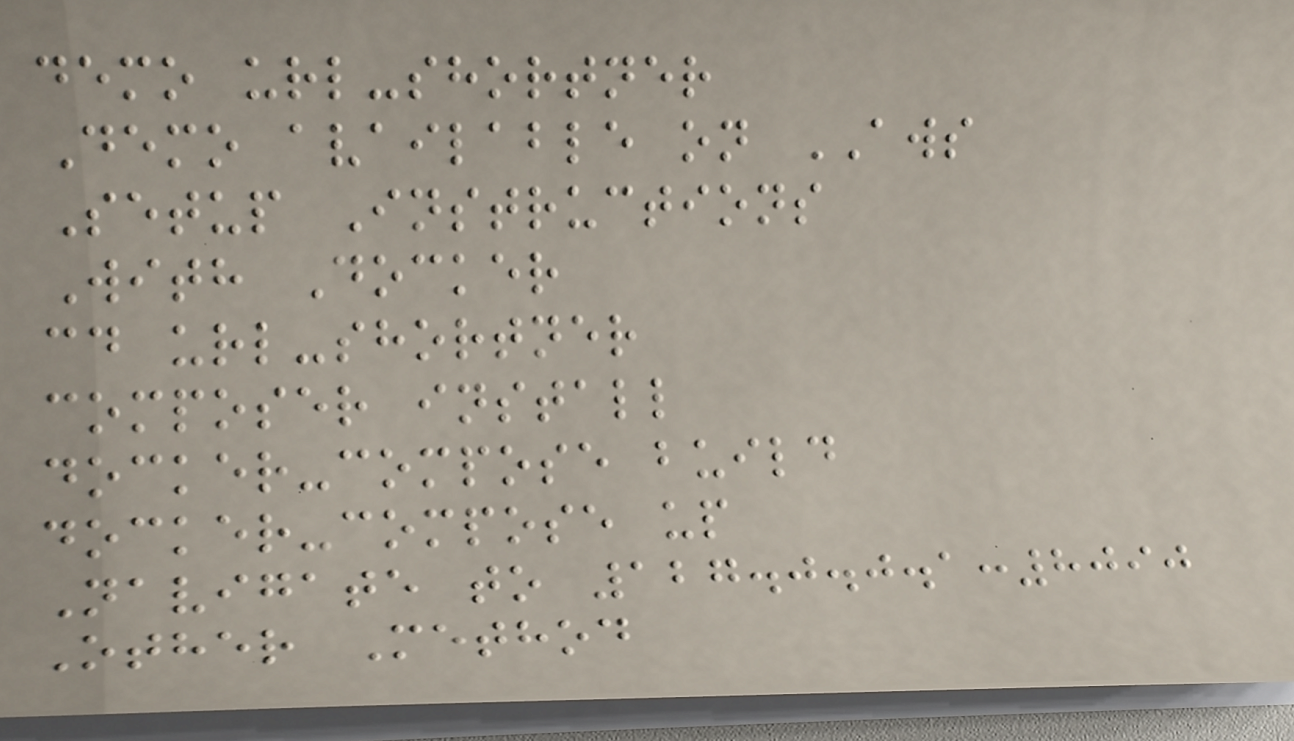demo url-shortner
Demo available on AWS
Setup Instructions
With Docker
cd url-shortner
composer install
docker-compose build
docker-compose up
Navigate to 127.0.0.1:8090
Other Method
